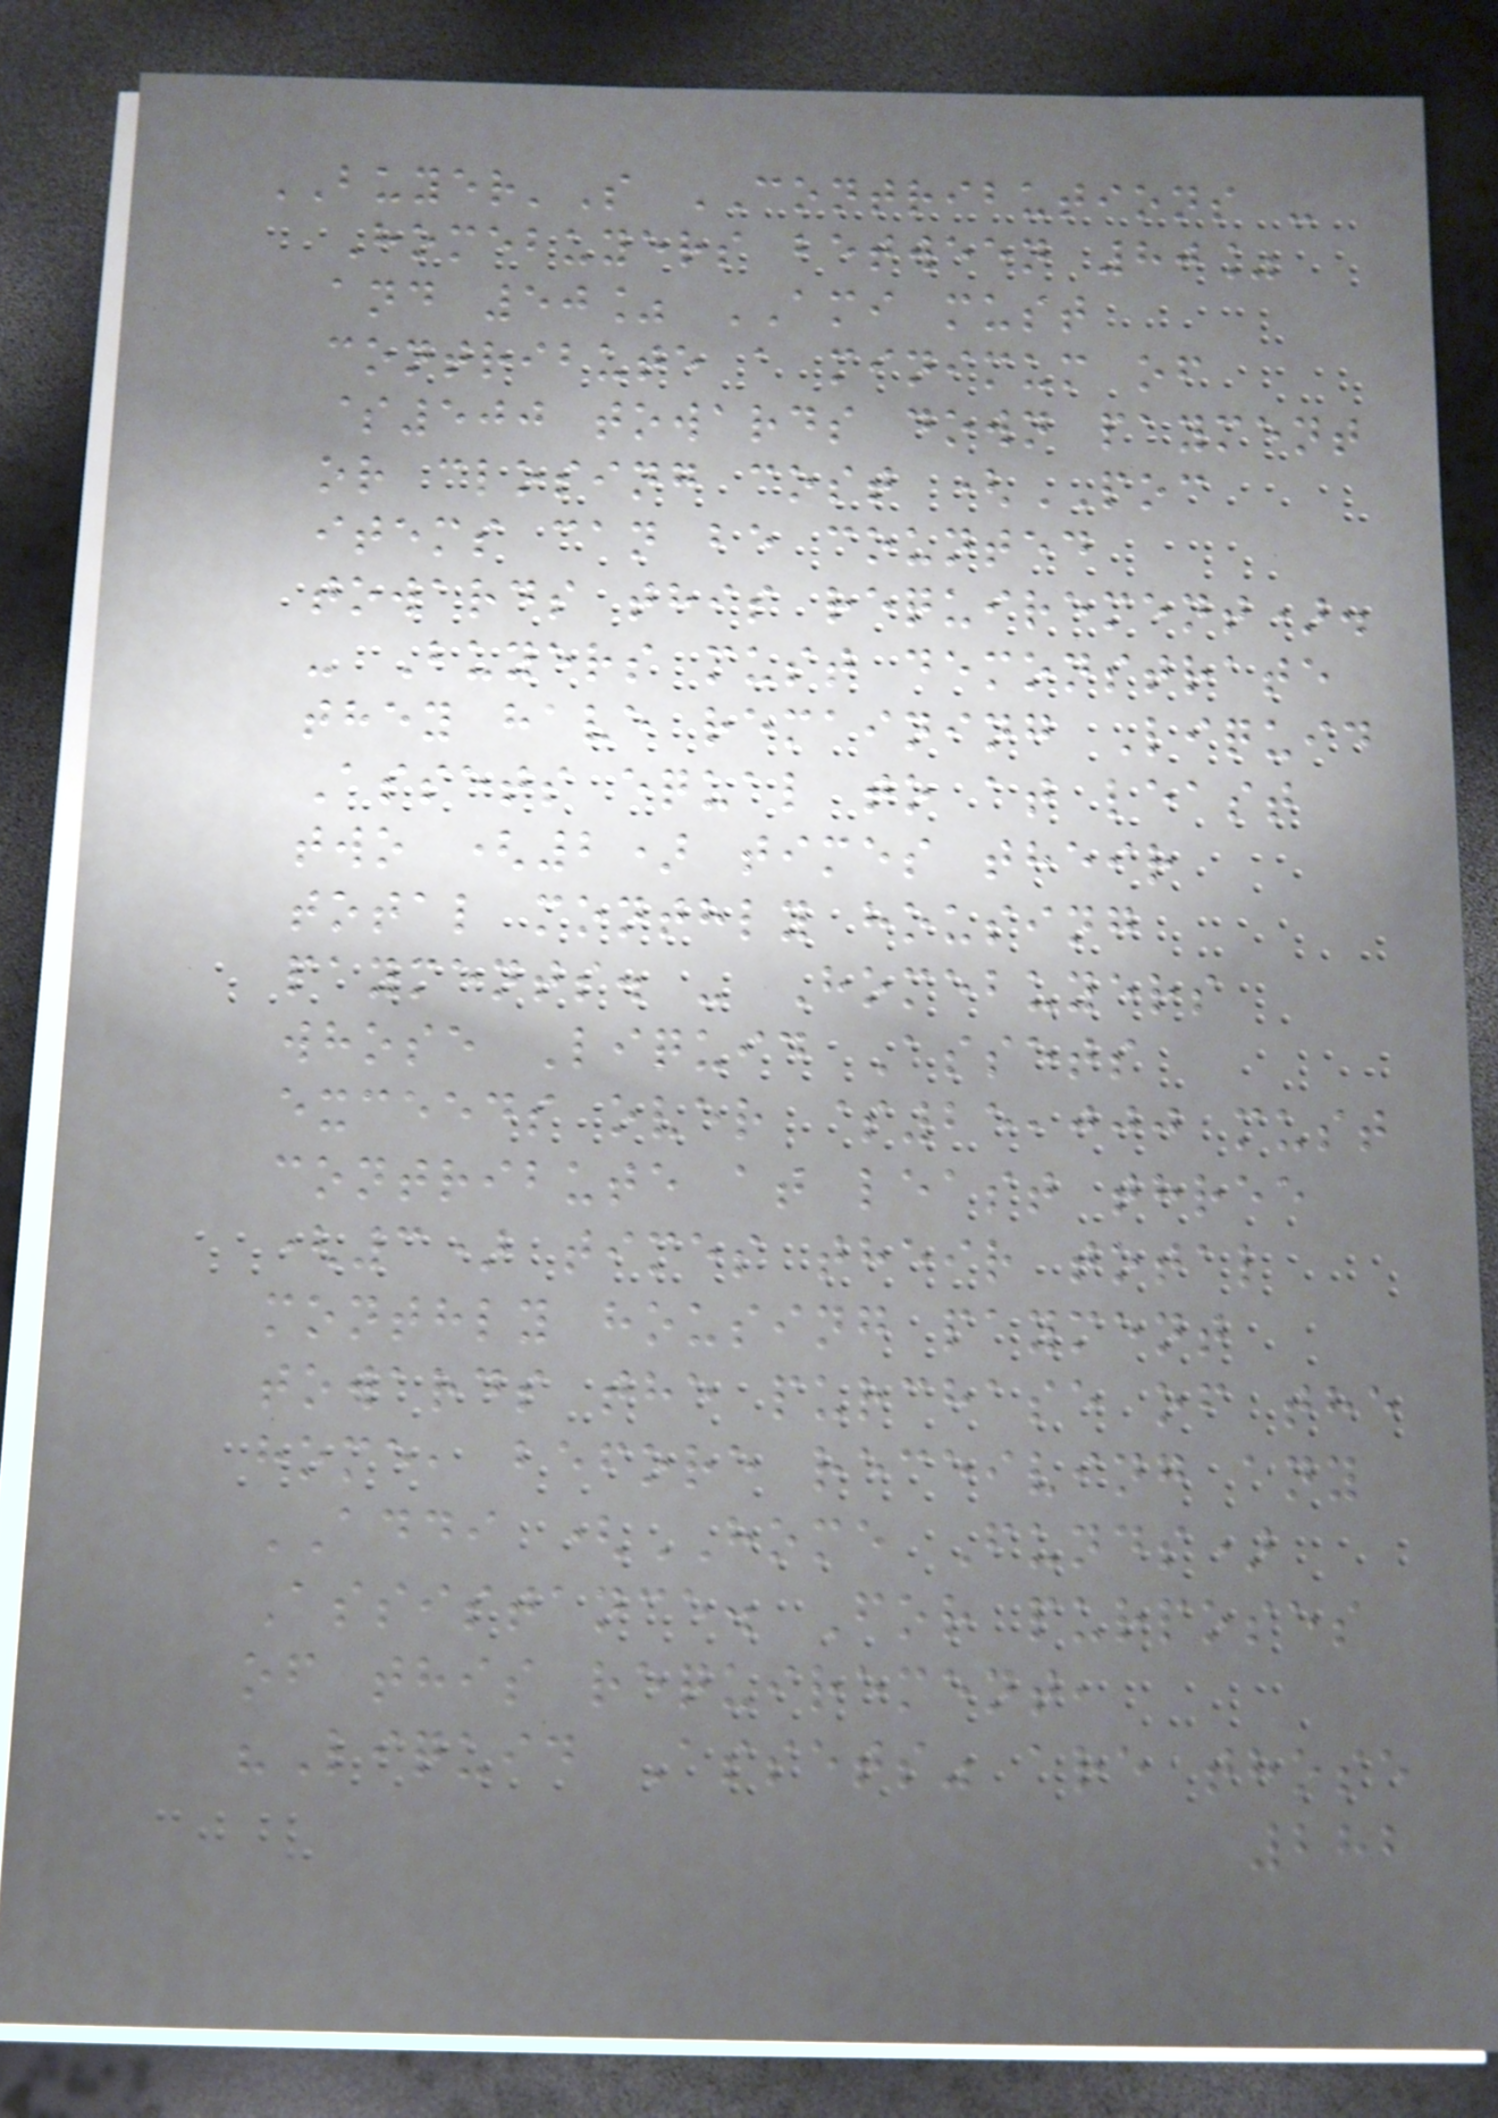BUYER'S CONTRIBUTIONS -
Homebuyers between 80%
and 50% AMI must
contribute a minimum of
$500 towards down payment
or closing cost (POC
items can be counted
towards this requirement).
- Buyers must demonstrate
they have remaining Liquid
Assets equal to at least
two (2) times their
total monthly housing
payments. - Homebuyers
whose Liquid Assets
exceeds over $25,000 must
contribute at least three
(3) times their total
monthly housing payment
towards the purchase of the
home, before receiving any
ADDI (HOME Funds)
Assistance. For purposes
of this requirement,
"Liquid Assets" are those
282
